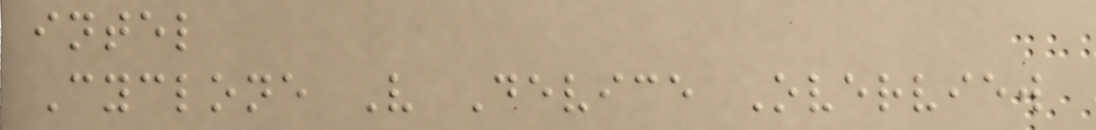intel
Cyclone V Device Overview
